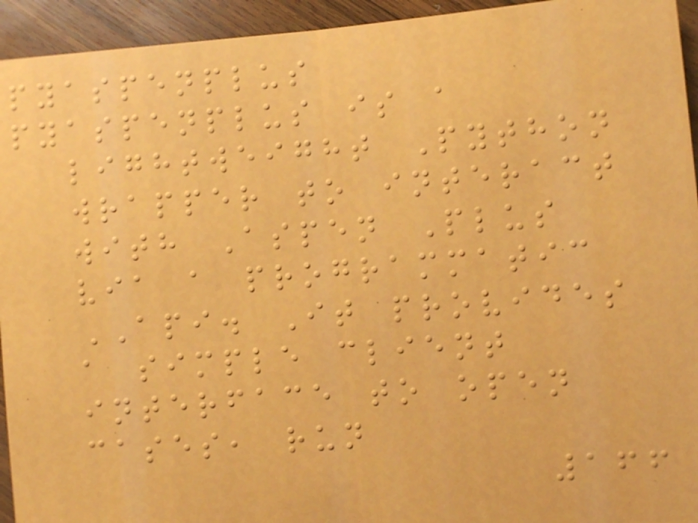pyaspenplus
pyaspenplus is a
lightweight Python
wrapper to interact
with Aspen Plus
via a programmatic
API. It provides
a simple client
interface to open
cases, run
166
